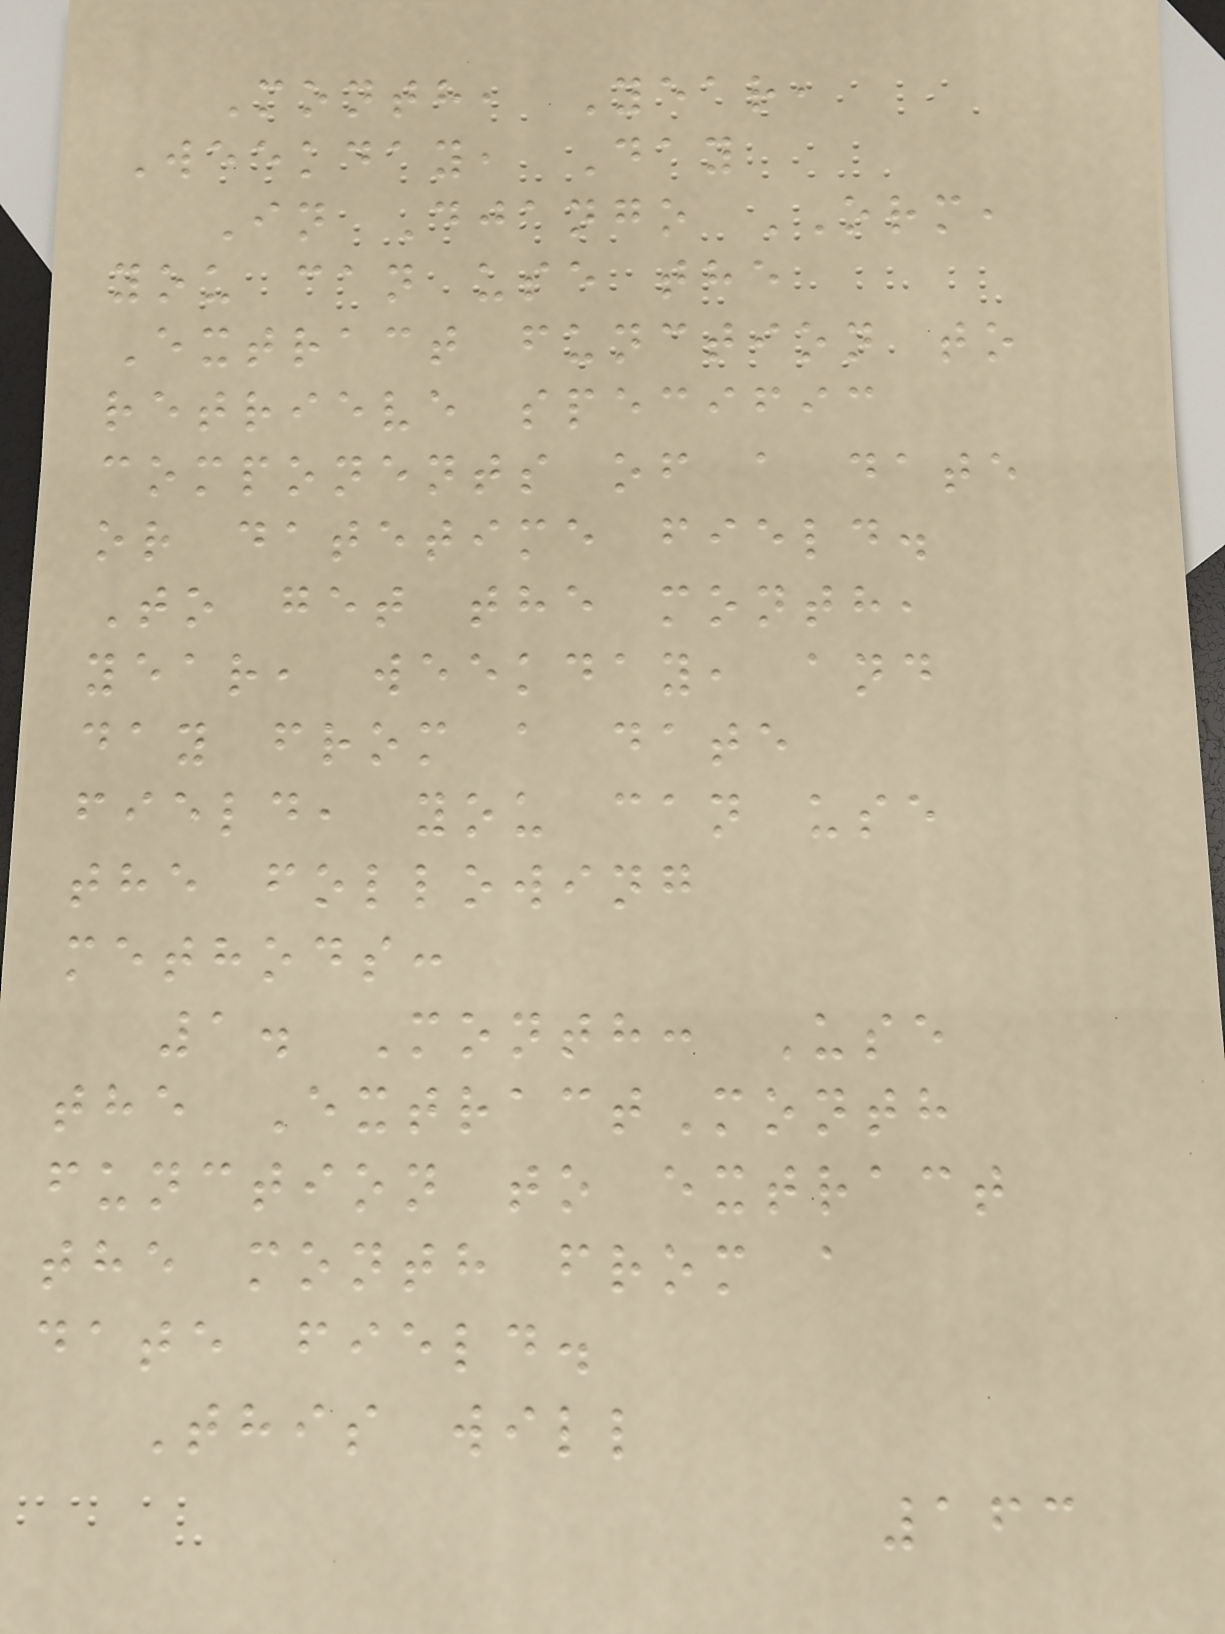Month, Year,
Weekday, Day
In Django ORM,
you can use the
Extract function to
retrieve specific
components of a date
or datetime field.
To get the month,
year, weekday, and
day from a date
field, you can use
the following
methods:
1. Month: Use
the ExtractMonth
function to extract
the month from a
date field.
This will
163
